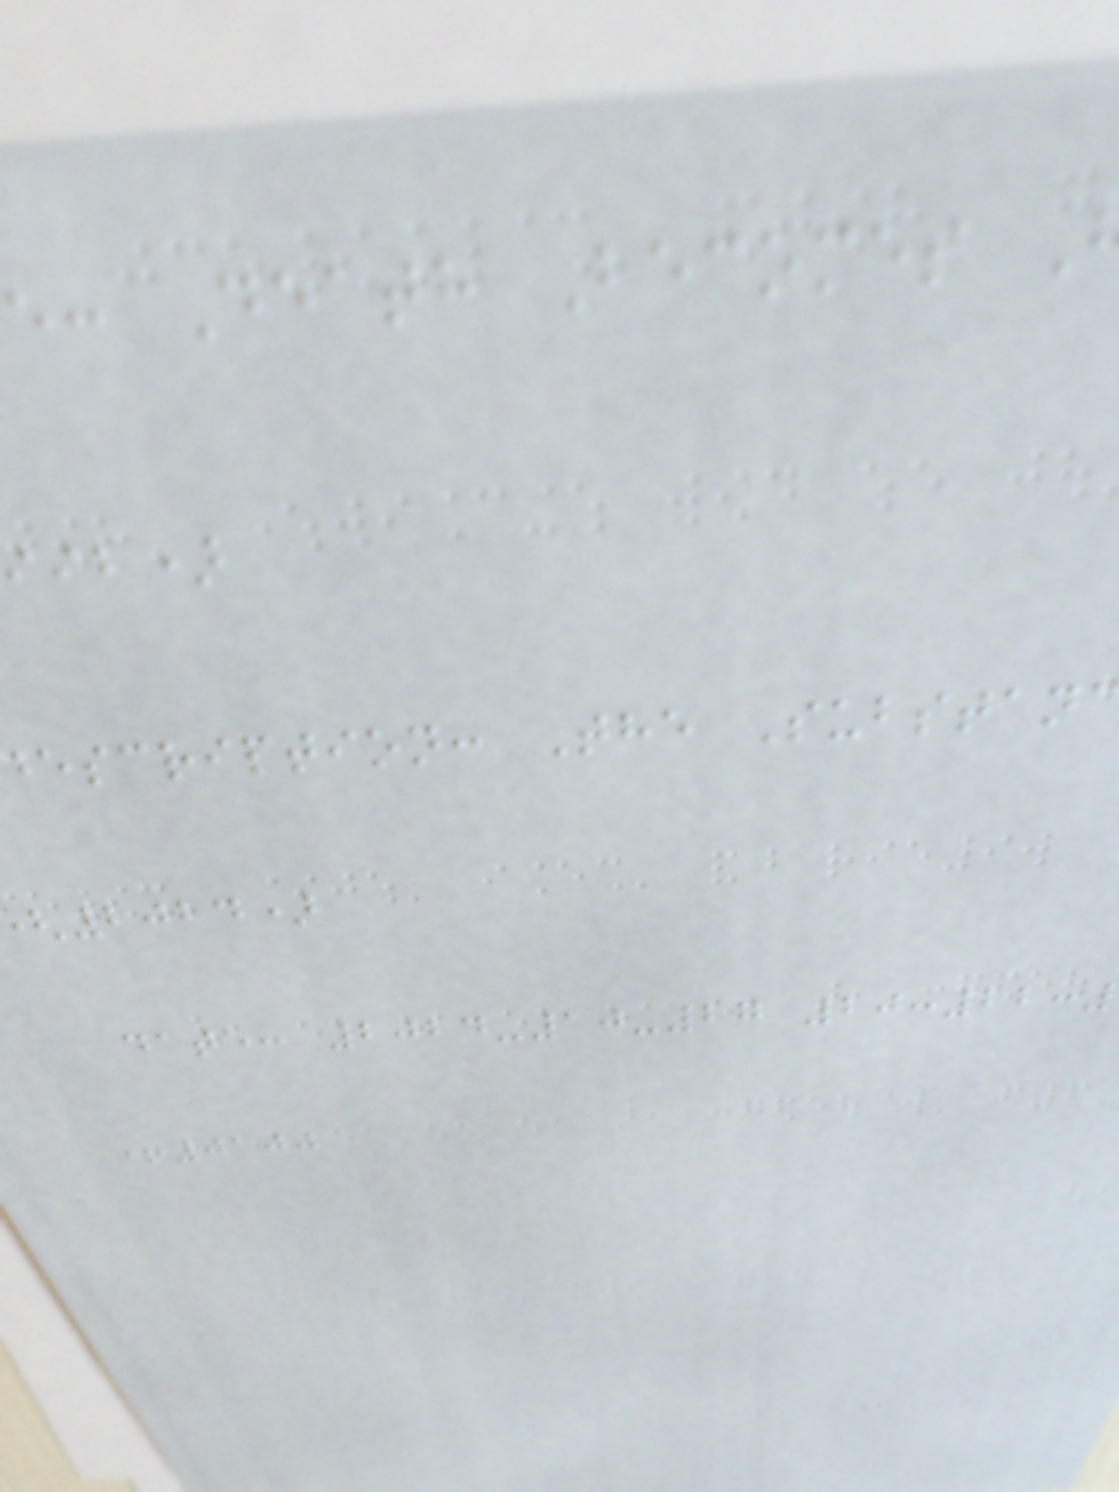e: Death Becomes
ib)
escription: The Substan
2024)
date: 2024-10-27 20:22:
+0100
